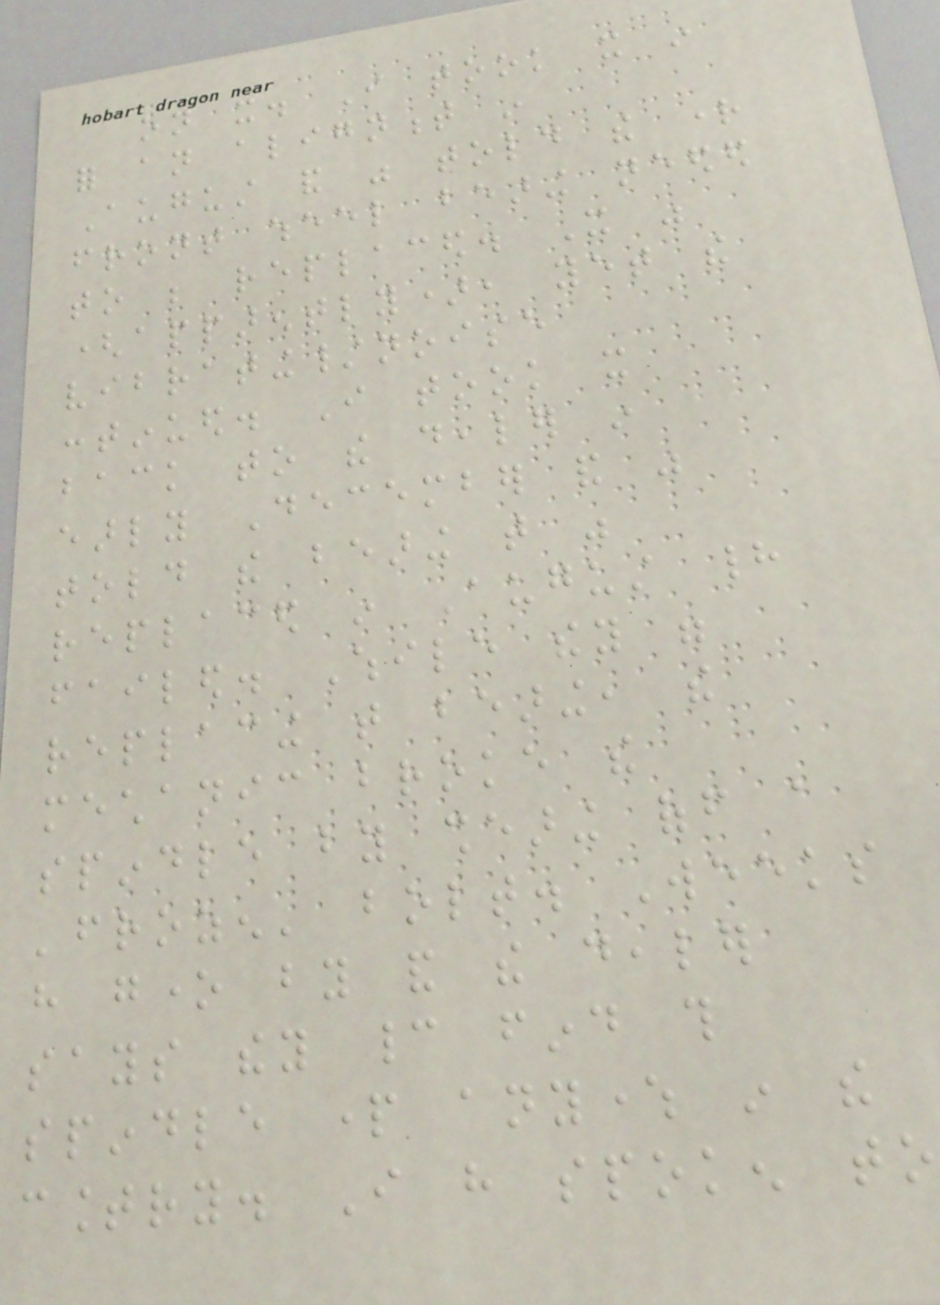on it. I took it in
for an alignment in
August and was told the right
front wheel bearing needed
to be replaced. It was
(apparently), yet the
vibrating/noise
continued. I took it
back to the dealer in
early December and was
told the bearing that was
replaced in August had
failed. While they were
replacing that bearing, the
mechanic broke the
spindle by shearing off a
'frozen' bolt. Weeks
have gone by and the dealer
says they cannot find this
spindle part anywhere in the
country. I have spoken to
